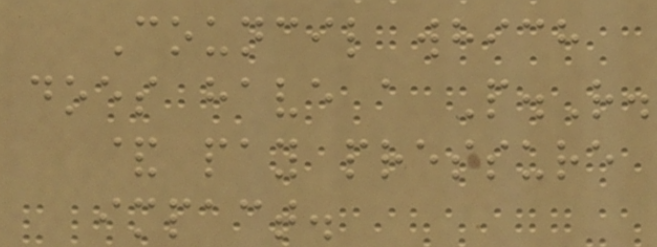Council which
does have a P.R.
& pay pressure
impact.
